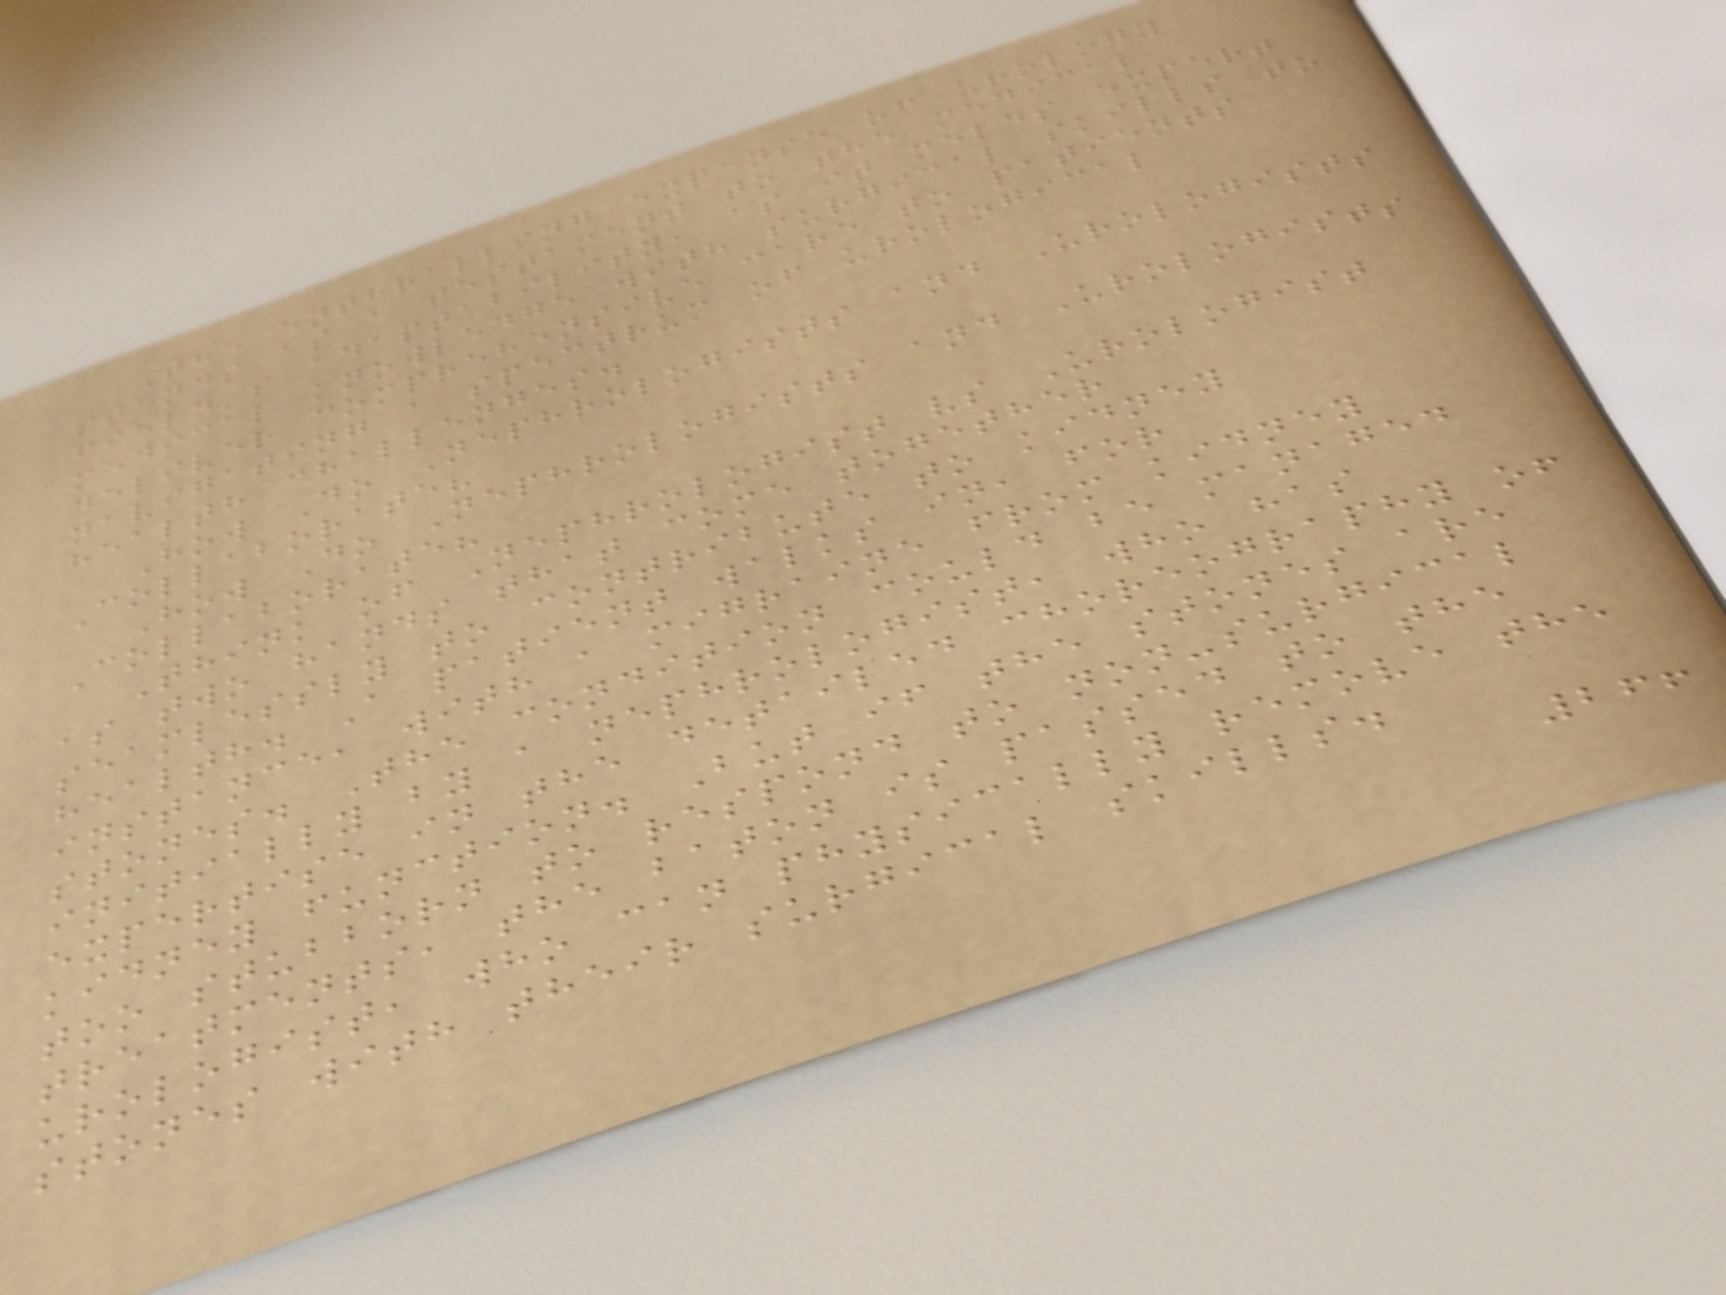The enthralling expanse of urology
stands as a testament to the medical
field's adaptability, as it melds expert
medical knowledge with surgical skills to
deliver comprehensive care to patients
navigating a spectrum of urological
health challenges.
How Do Nephrologists and Urologists
Collaborate?
How Do Nephrologists and Urologists
Collaborate?
Think of Nephrologist vs Urologist
as two hands that come together
seamlessly to contribute to kidney
health. A patient walks in, for
instance, with a migraine from kidney
stones. The condition could be managed
initially by a nephrologist, who has
expertise in the detailed choreography of
kidney function. But if the stones are
too stubborn to respond to non-surgical
treatments, the baton is passed to the
urologist, who can physically remove the
stones with their surgical skills.
266
